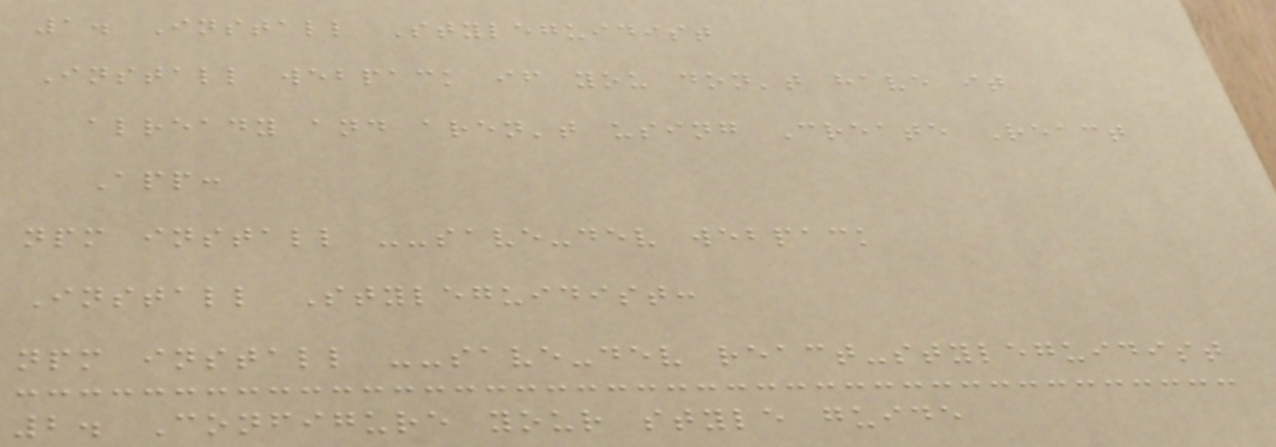1. Install Styleguidist
Install webpack if you don't have it
already and aren't using Create React
App:
npm install --save-dev webpack
Install Styleguidist:
npm install --save-dev react-styleguidist
2. Configure your style guide
